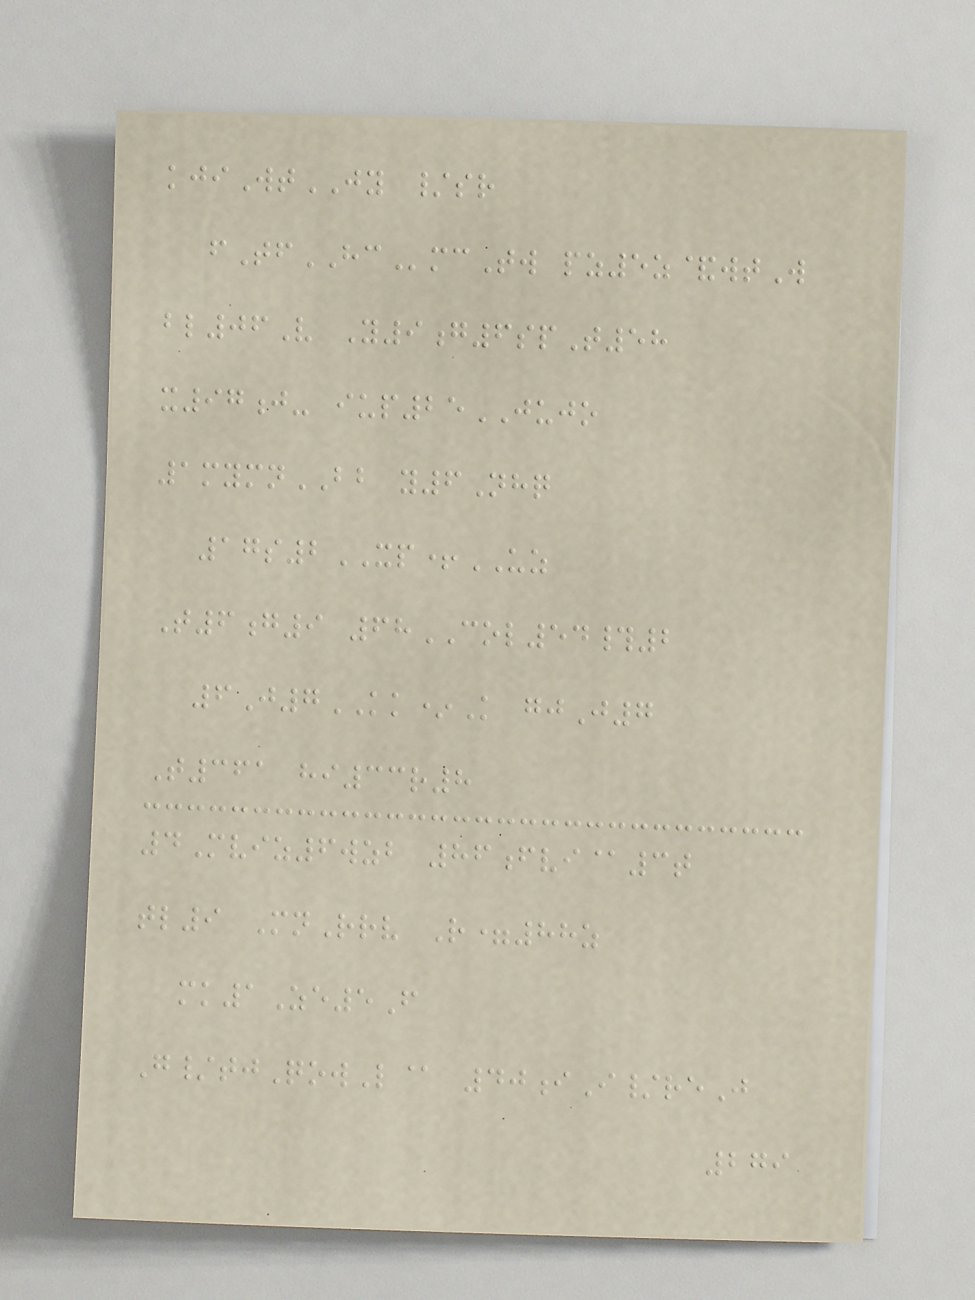kjiWtJY /sr
fTfHCmcTw pz5z&wtW
bl06V Y9g6spT58
x97j- iup25JUJO
1mymnBB y6Nhq
17s2XP+UZ
T6g9 68COL54#2
6J7KK*K gjJ7
T361 hi33r8
4Mviz6wzb 86fvi@3t
tl9 MnRrv R=88z
mk1Ze5F
G/tjQowL@ 40iI/reJ
279
